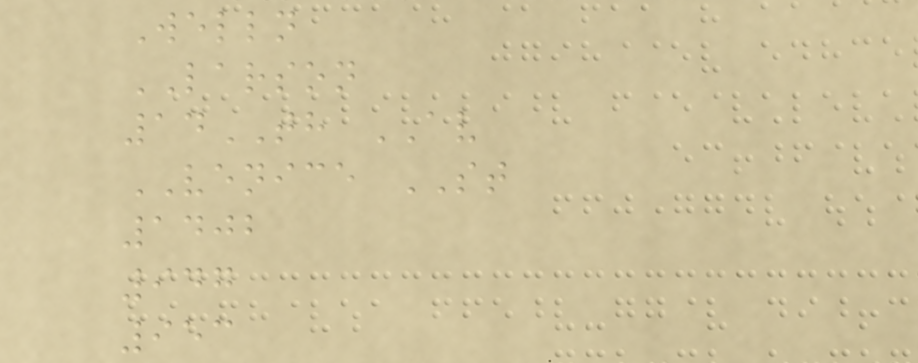Welln
LARSON
14TH AV
VENICE ST
1402
947
953
